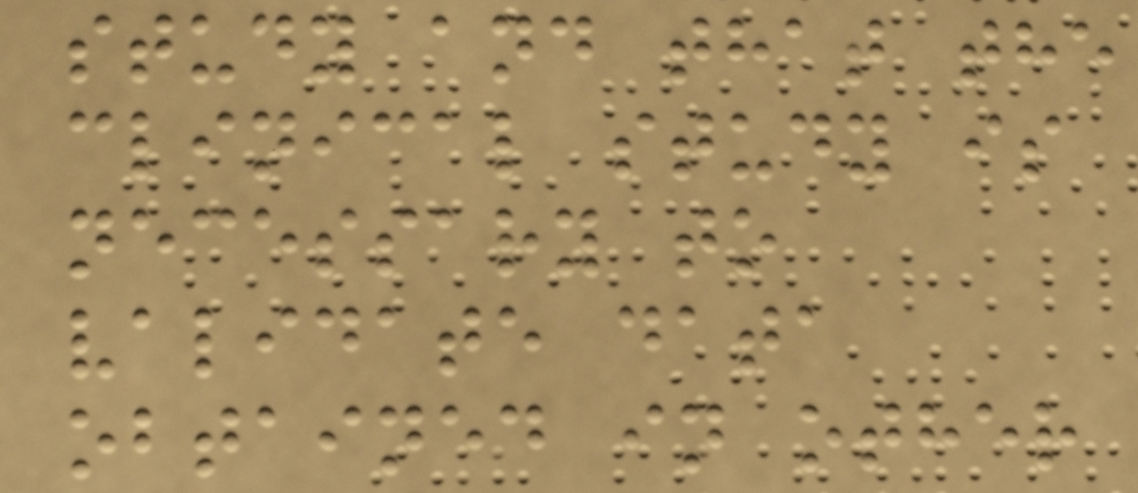study and that the
clinical study is
necessary to
validate data
obtained in other
